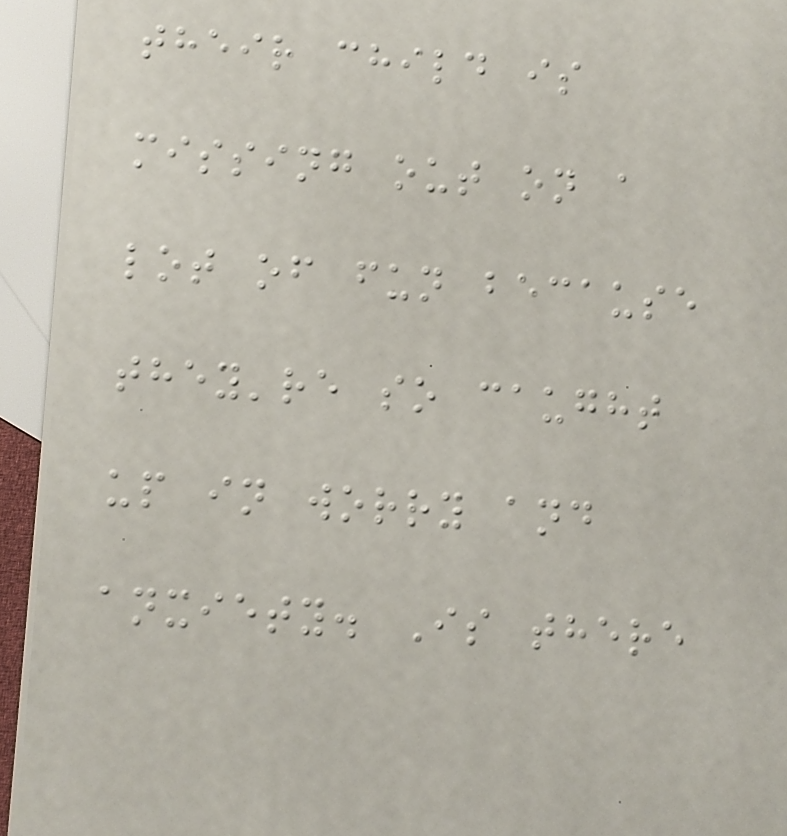their child is
missing out on a
lot of fun because
they're so caught
up in worry and
anxiety. Is there
